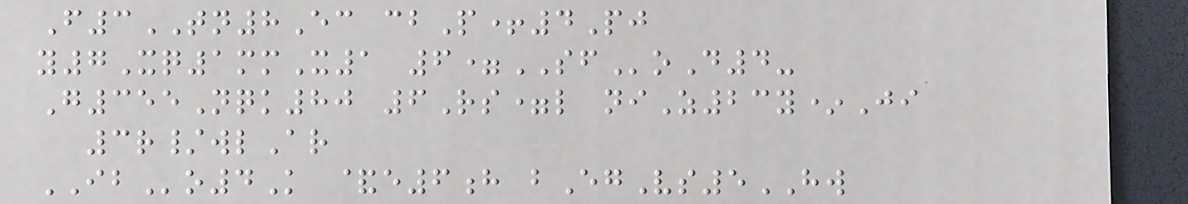F3TN8Ec cbP+4Pj
y7Xq1mmX1 6=SFoD4-
G355Nqk80 6Rs=l niZ23y*Ji
3r/wlAr
IBo4K &e6h bEgVs5HW
